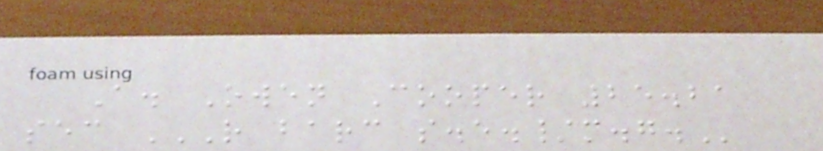A. Owen Cooper 25.21
sec R BARC S.E./M.G.
